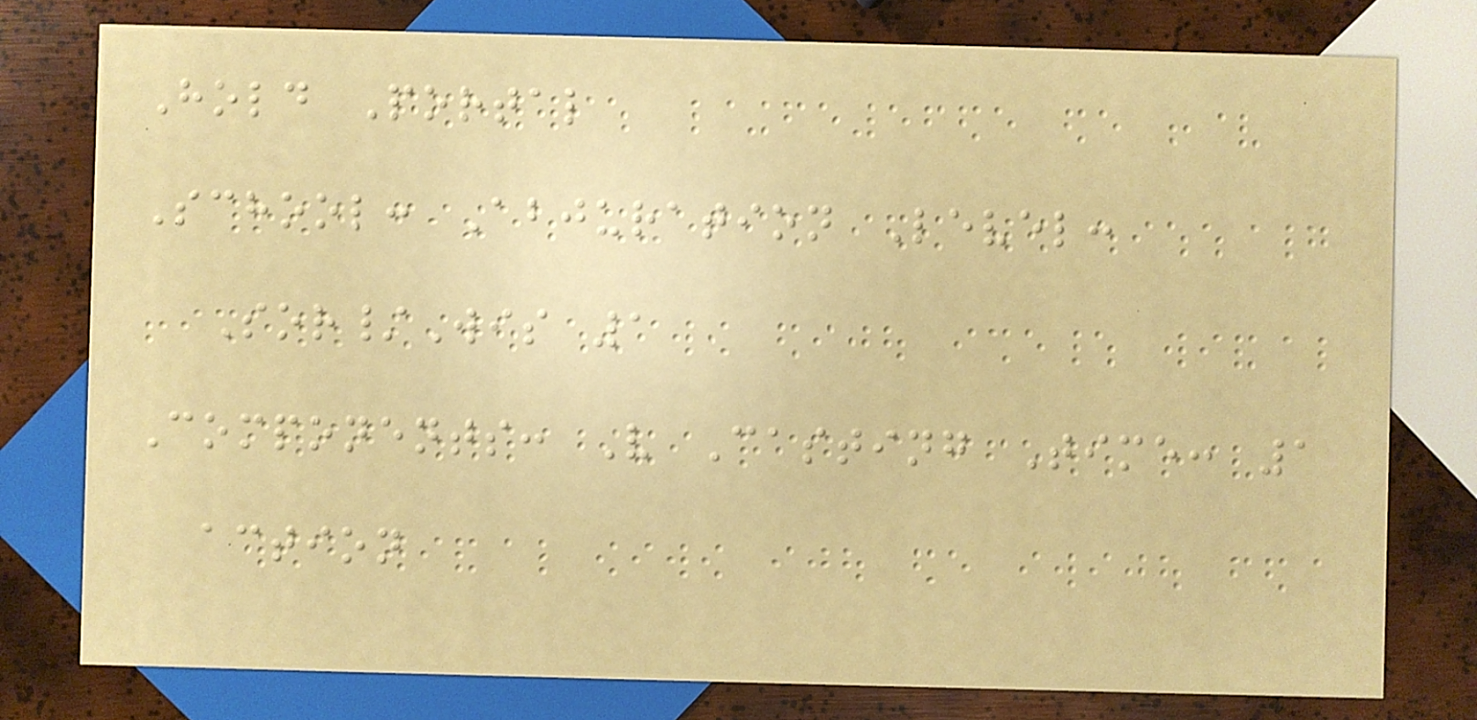Hold Portal
School: Abjuration Level:
Sor/Wis 1
Components: V Casting Time: 1
action
